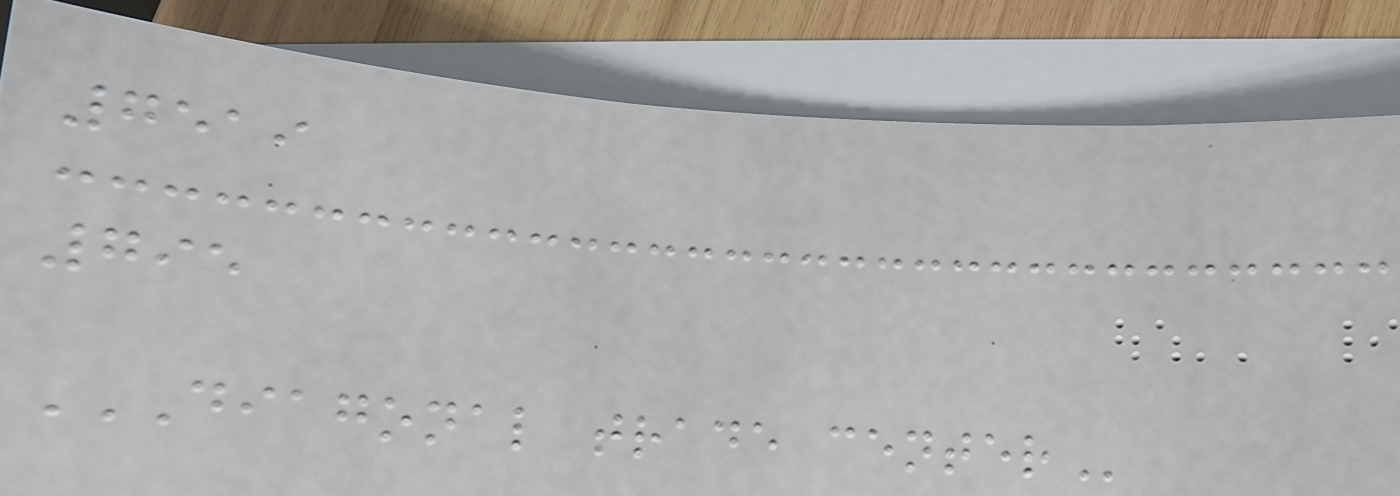7519
795
DIAGONAL TRADE CENTER
